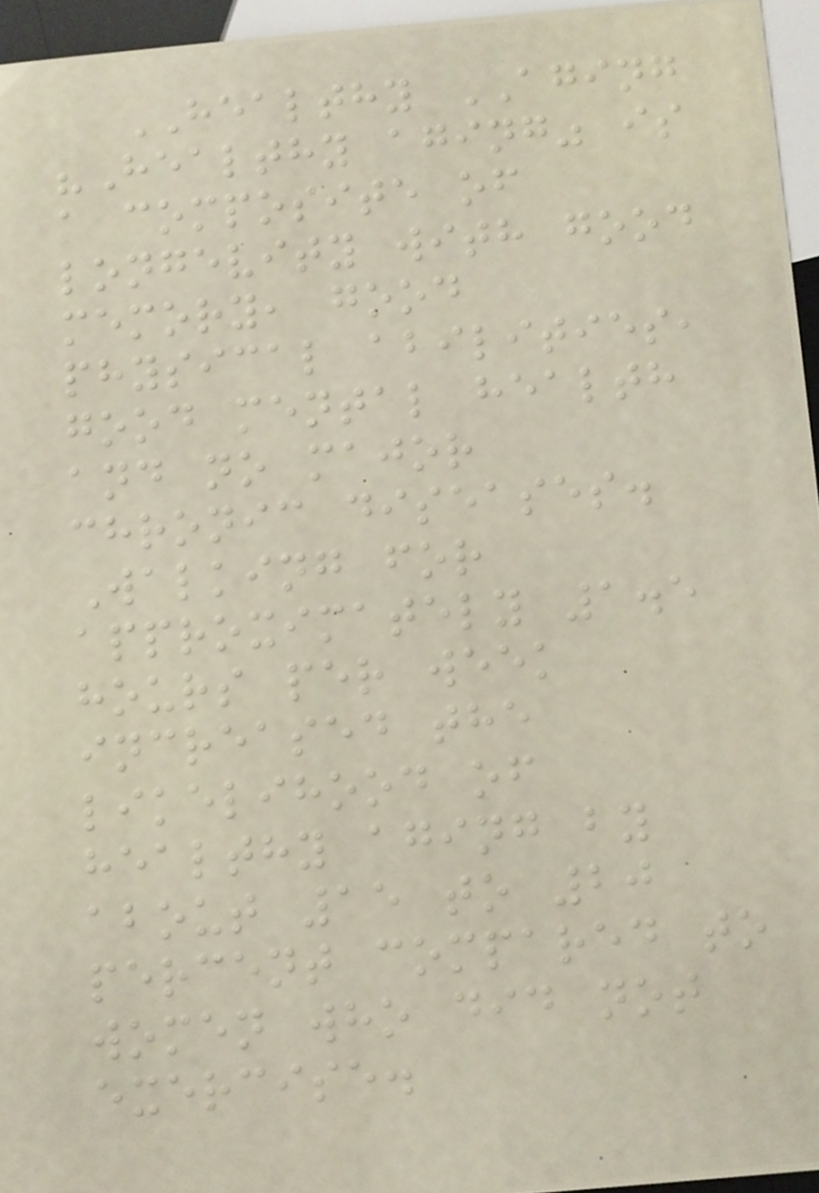HEALTHY AGING
"Healthy aging" is
a composite of
longevity with good
memory, good
physical abilities,
good mental health
and no major
chronic diseases.
Walking for
approximately 1.5
hours per week
increased the
likelihood of
healthy aging by
about 15 to 20
percent compared to
women who did not
exercise.
